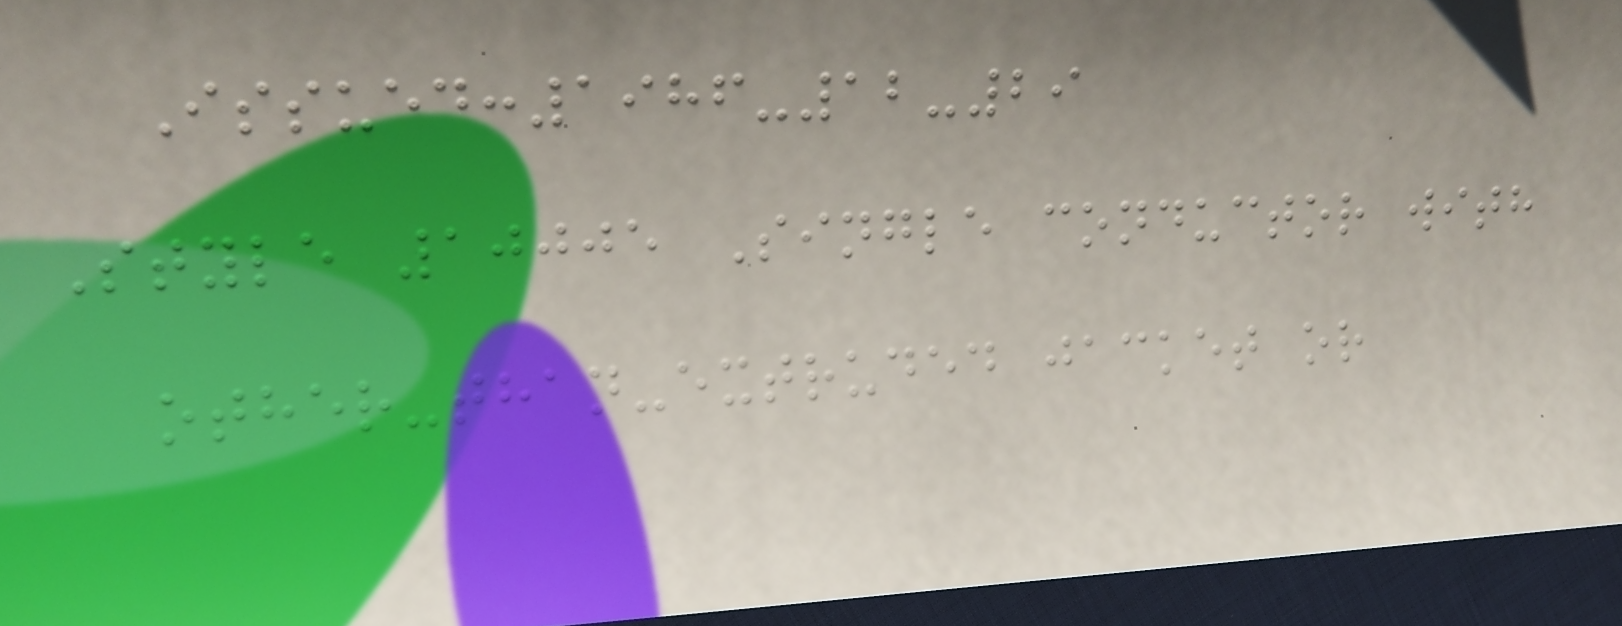Issued:1986-12-29
Style 10005 Single conductor with
other-than-extruded jacket or
